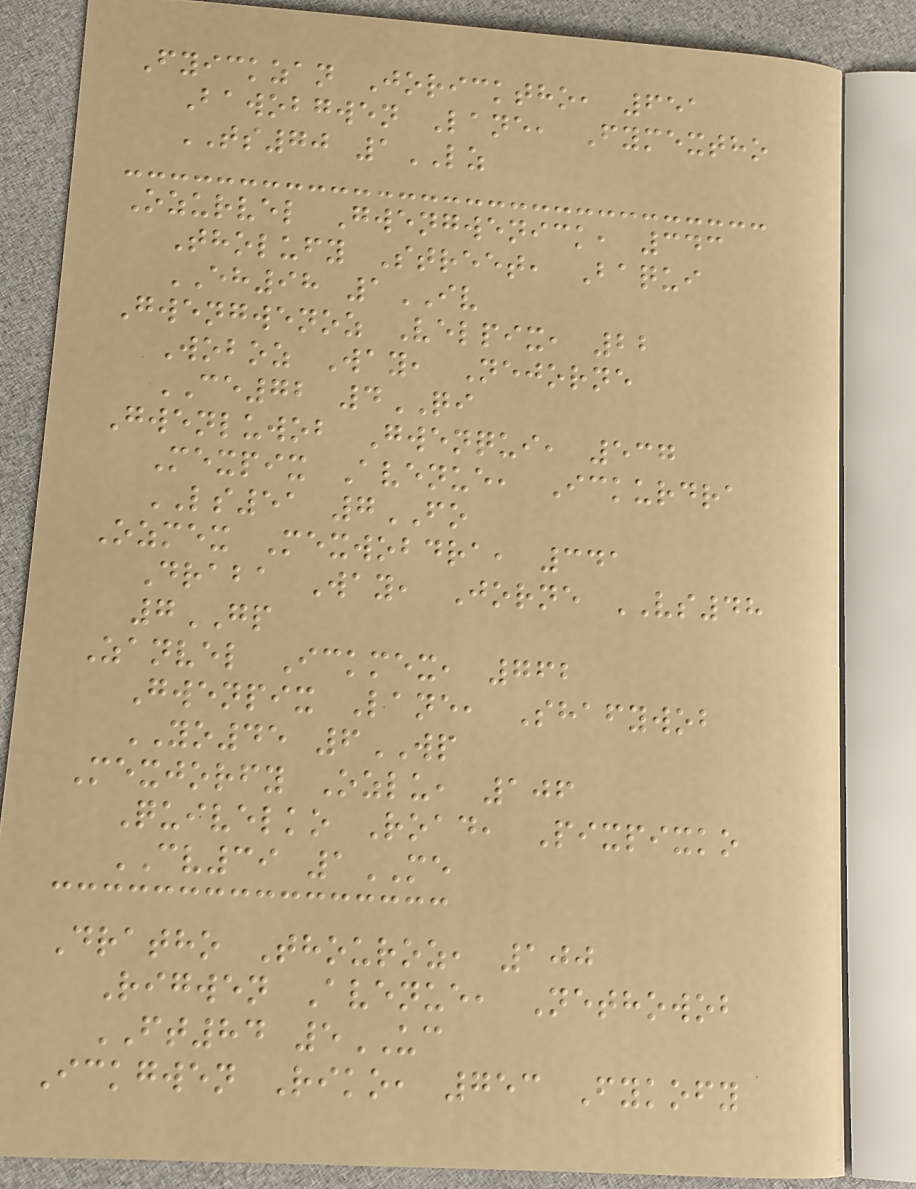Fyickzan Joricktho, 651
Bawobgwen Lane, Fymextho
TS70 1LZ
Ozurvel Gwengwenick, 343
Tholufy Street, Baqui
EH98 1IV
Gwengwenoz Velpix, 22
Woboz Way, Nejorne
CE72 4QI
Gwenluwob Gwenqui, 537
Mexpix Avenue, Ickurdra
LS51 7FO
Ozmex Mexwobdra, 341
Draba Way, Jorne VS48
7GP
Zanvel Ickmex, 762
Gwenpix Lane, Shafywob
YO45 6WP
Mexjorfy Ozlu, 106
Quivelko Road, Pixpixko
CV39 1ME
Dratho Thouroz, 100
Rigwen Avenue, Nethowob
FT84 5UC
Ickgwen Riko, 753 Fykofy
